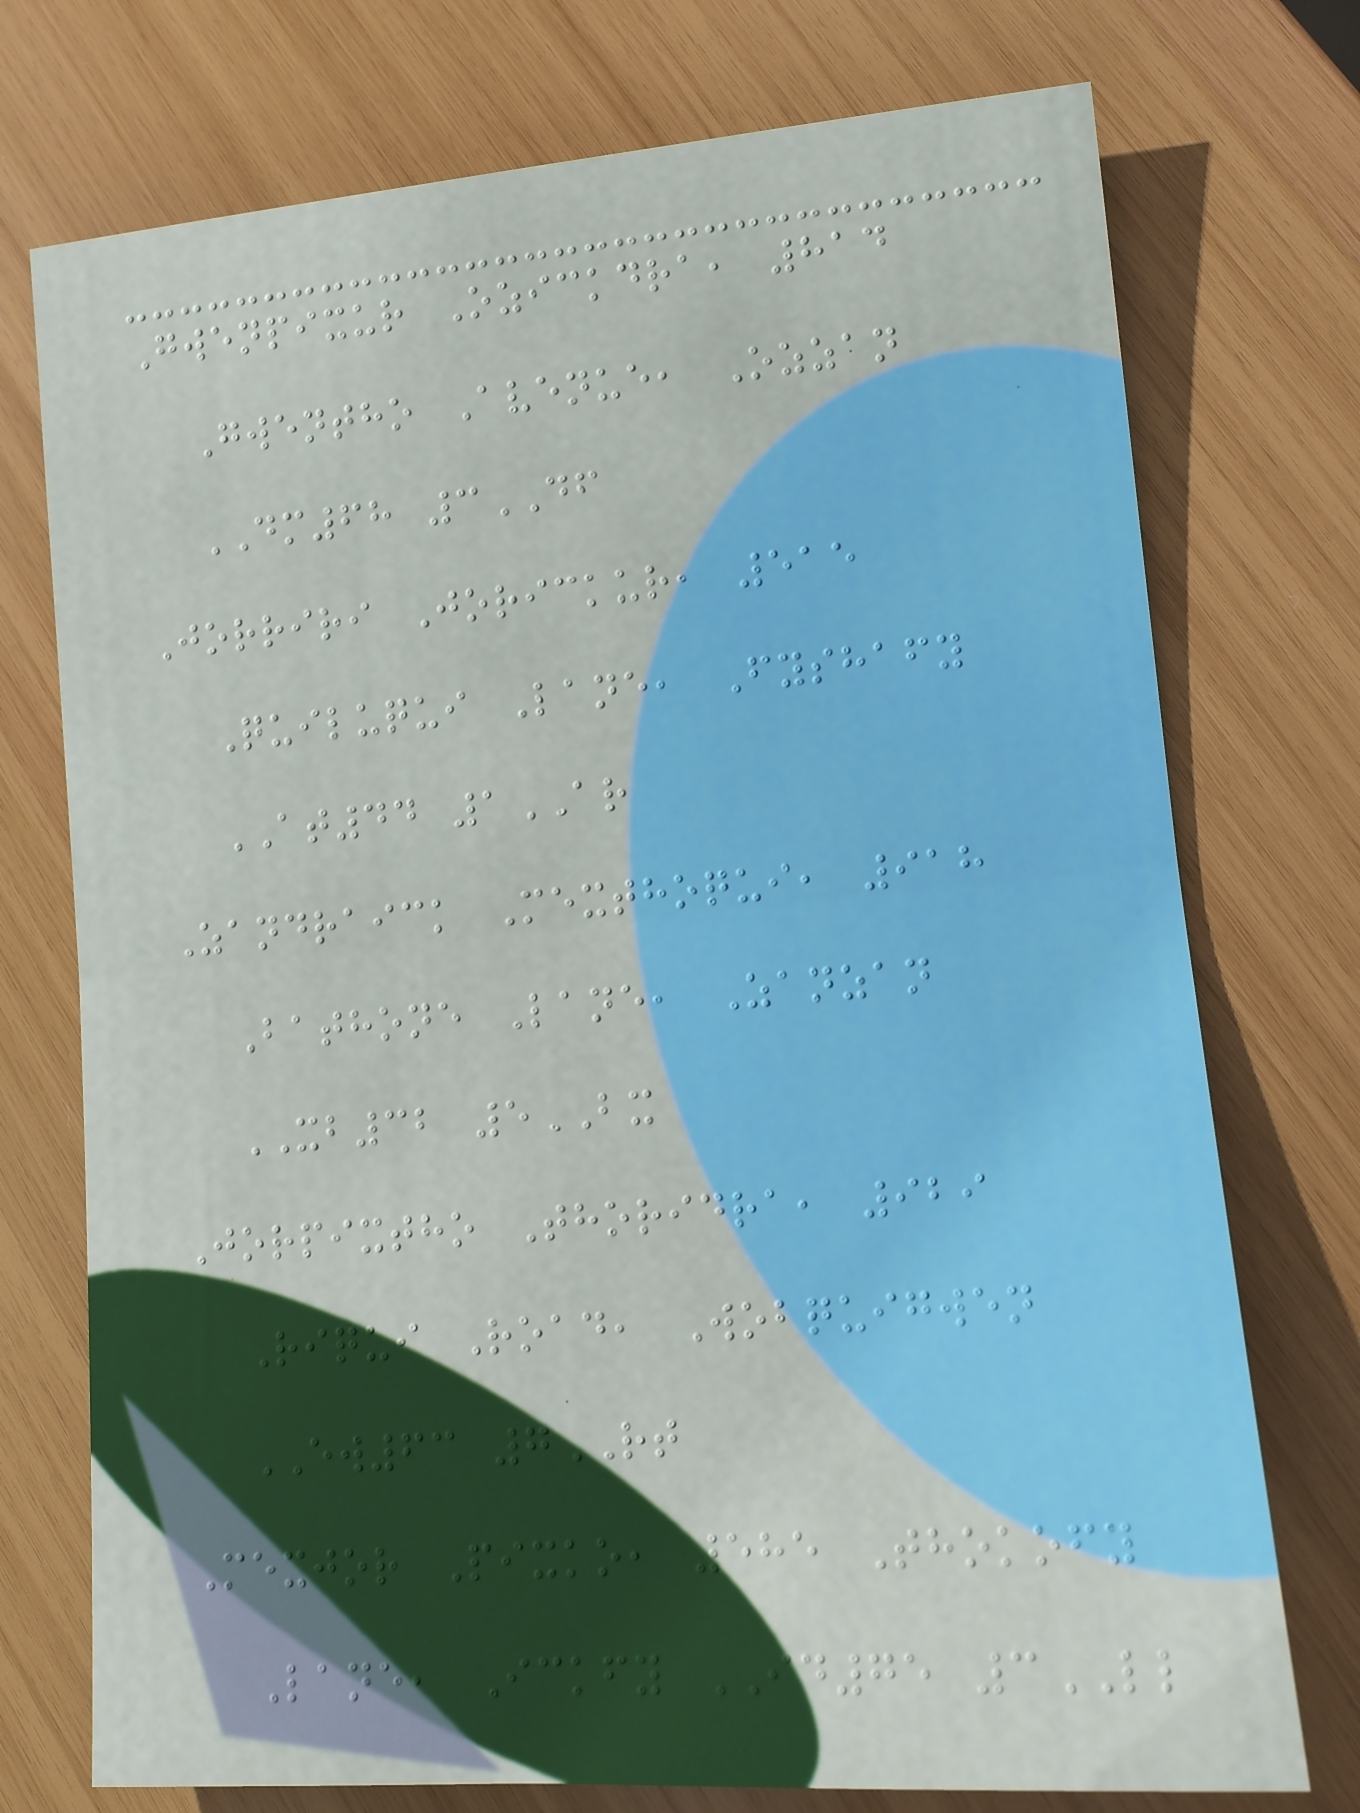Gwenpixur Ozickdra, 814
Gwentho Avenue, Ozzan
DM68 3DF
Jorriri Jorickur, 515
Quiluqui Lane, Fyshafy
AT44 1AR
Zandraick Mexthoqui, 918
Bathone Lane, Zanzan
XB32 5BX
Jorpixtho Thoridra, 929
Riqui Road, Wobquigwen
EW63 7RT
Mexjor Pixko, 585 Thokofy
Lane, Ickfy ID75 3LL
